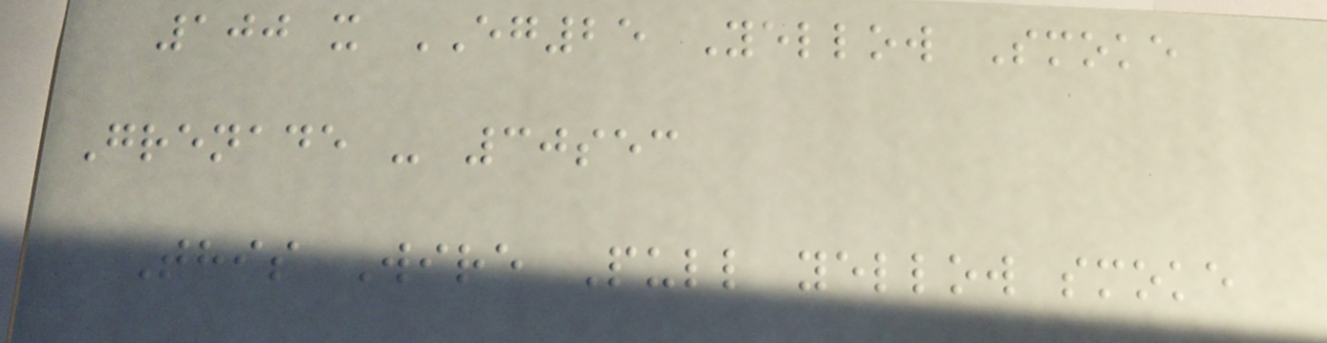100 x EG25 Yellow Smoke
Grenade - 30sec
This Wire Pull yellow smoke
